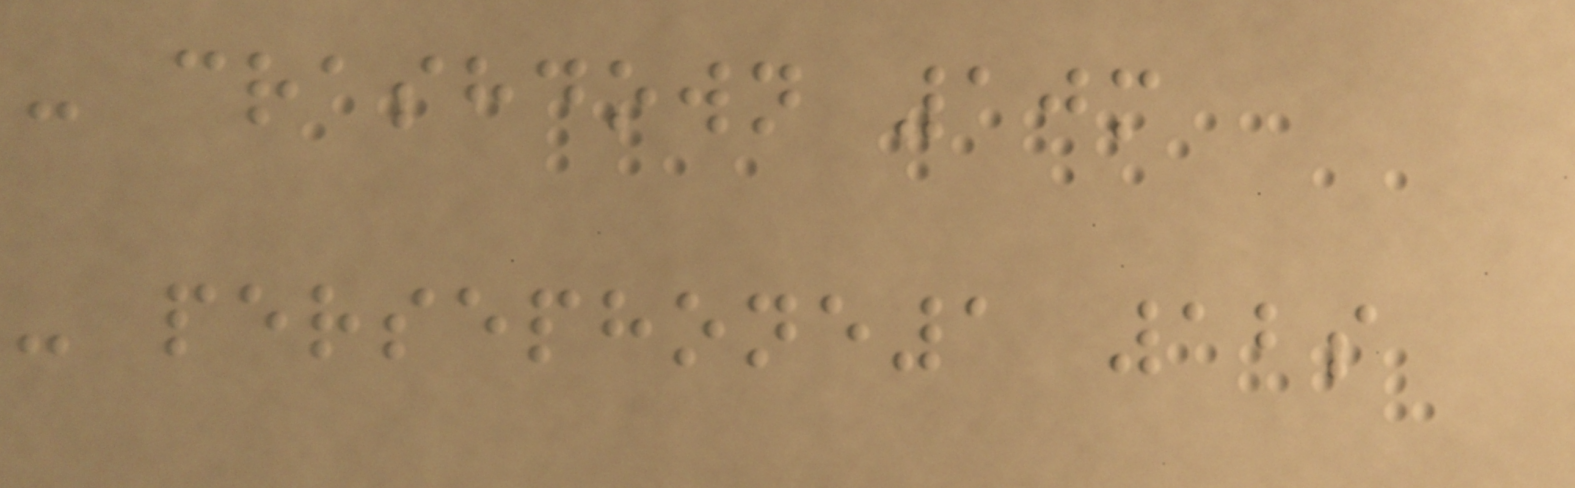- crashdown 10m
- persephone1 12s
